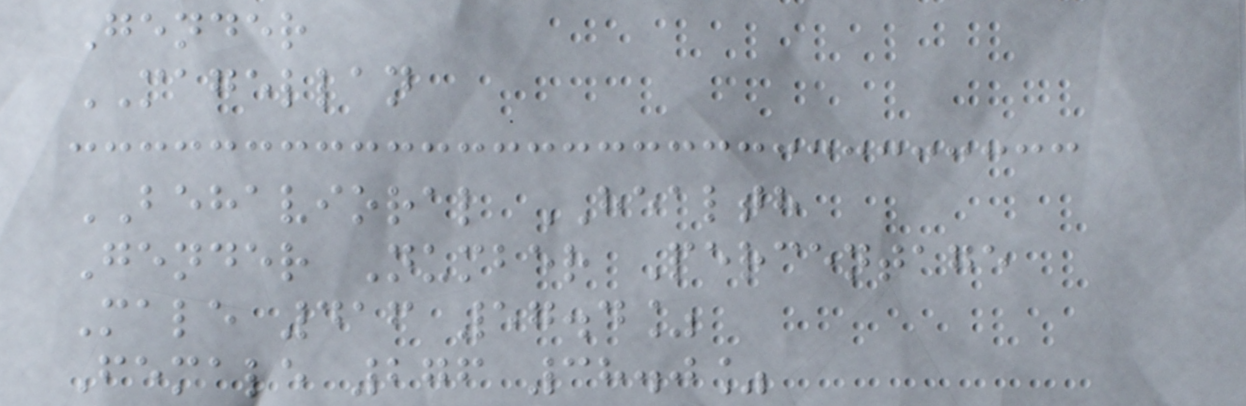Gender
MAGELLAN
BEHAVIORAL HEALTH
Gender Number Percentage
Male 416 57.4%
Female 276 38.0%
